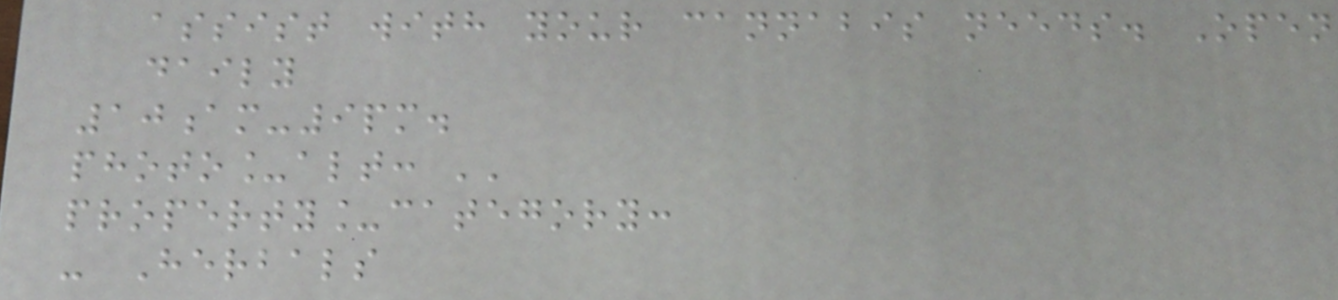assist with your cannabis needs. Open
daily
10am-9pm.
photo_alt: ''
property_category:
- Herbals
